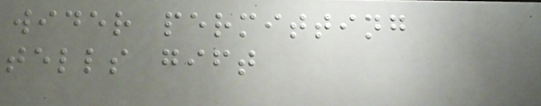wider permitting
tells gift
